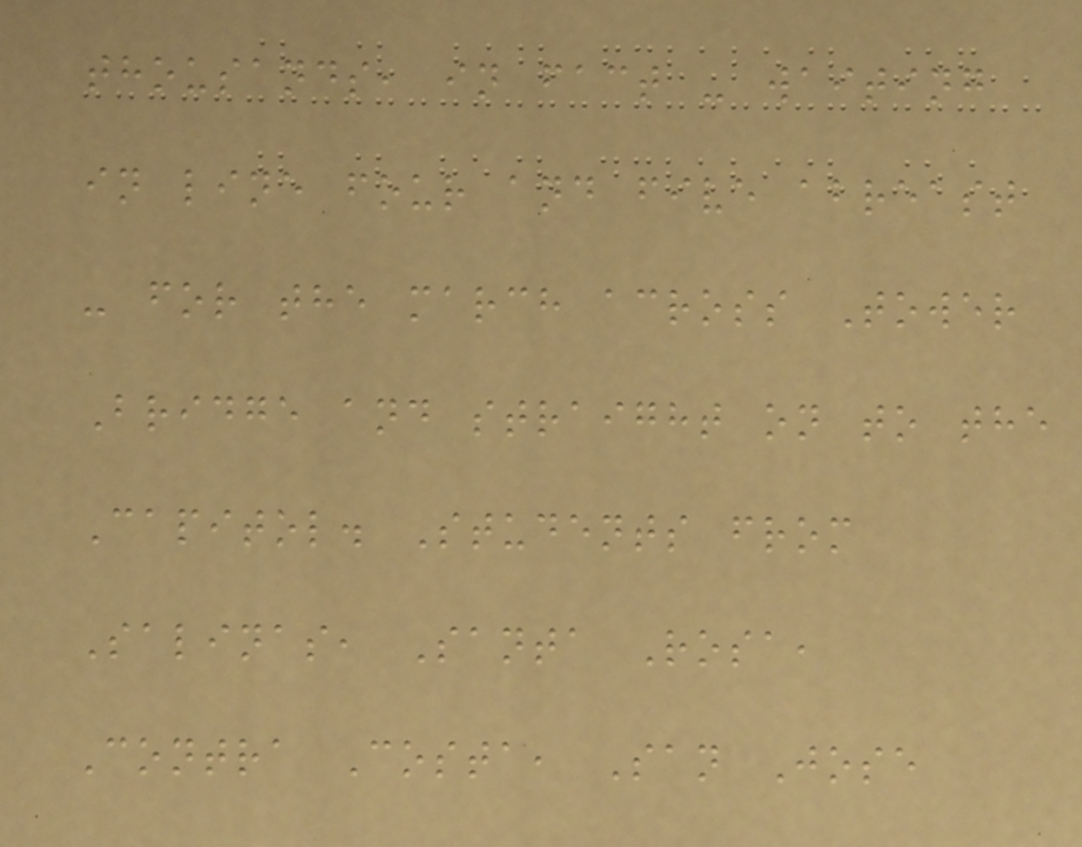thousands, in fact - waiting
in line four and five abreast
- for the march across Tower
Bridge and straight on to the
Capitol. Students from
Salinas, Santa Rosa,
Contra Costa, San Jose
